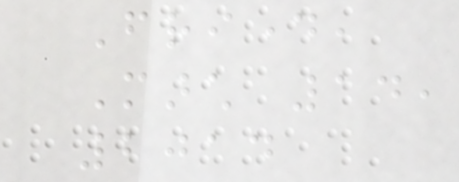Friday,
March 14,
2014
